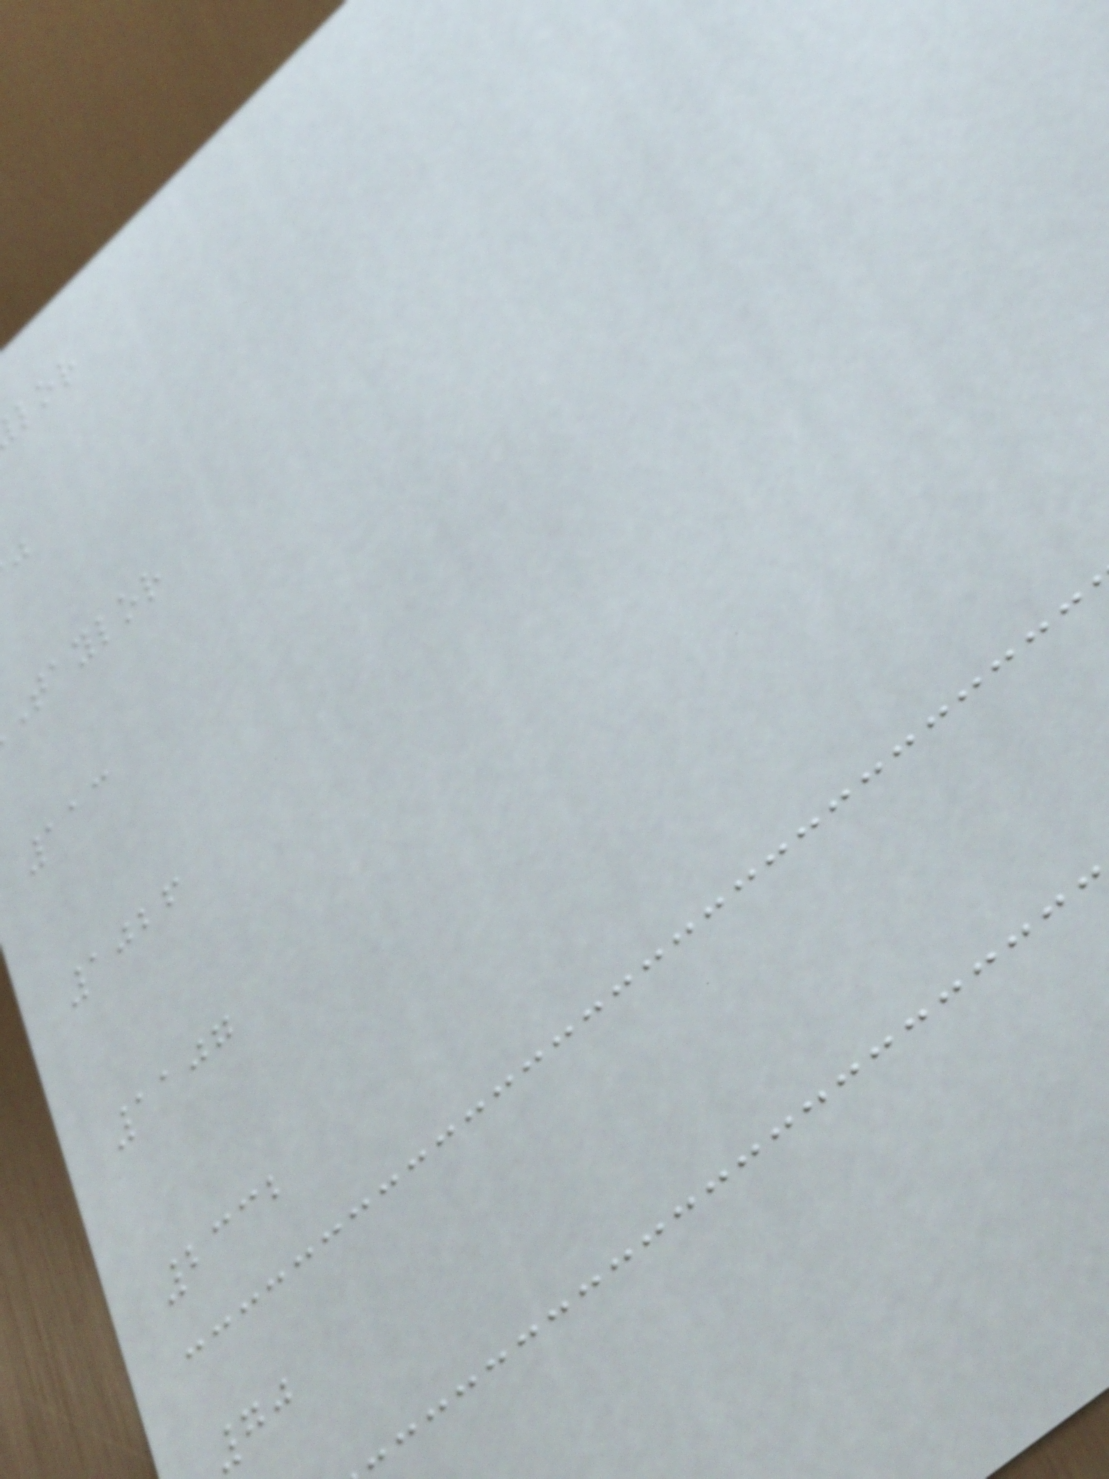taylor
113
1026
1107
2332
70
